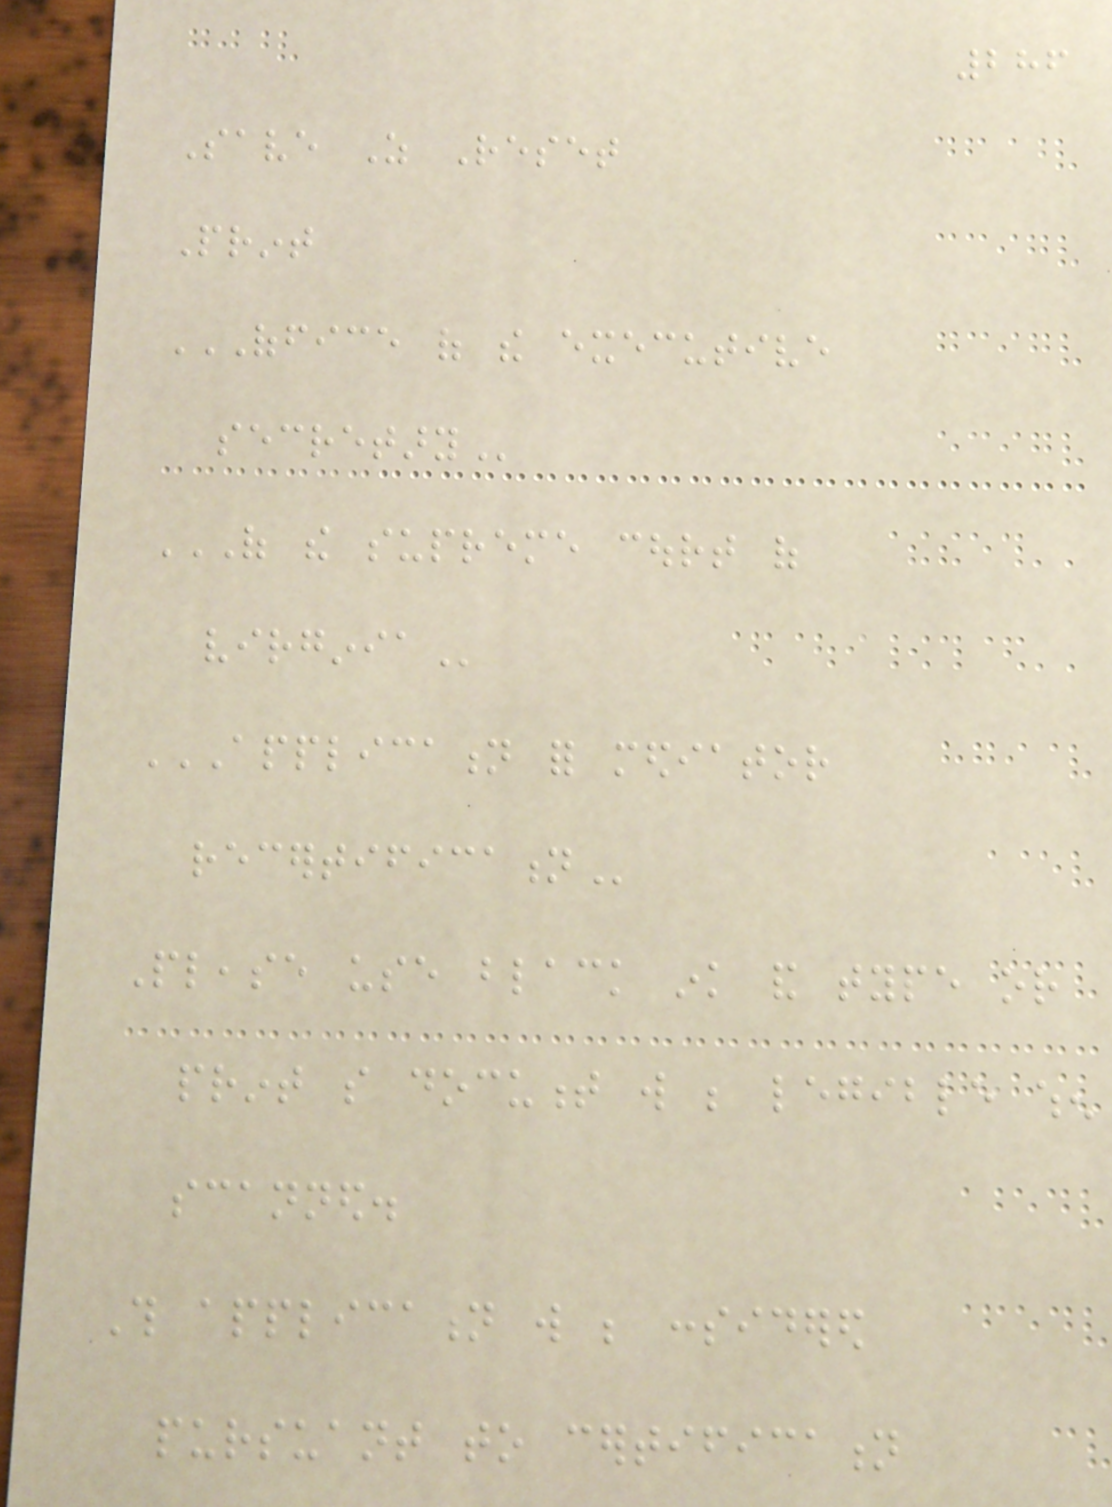286
Save As Reset
Print
OFFICE OF THE EXECUTIVE
SECRETARY
OF THE SUPREME COURT OF
VIRGINIA
APPLICATION FOR MEDIATOR
RECERTIFICATION
Please use black ink and type or
print so document will be legible when
scanned.
This application will be considered
pursuant to certification
